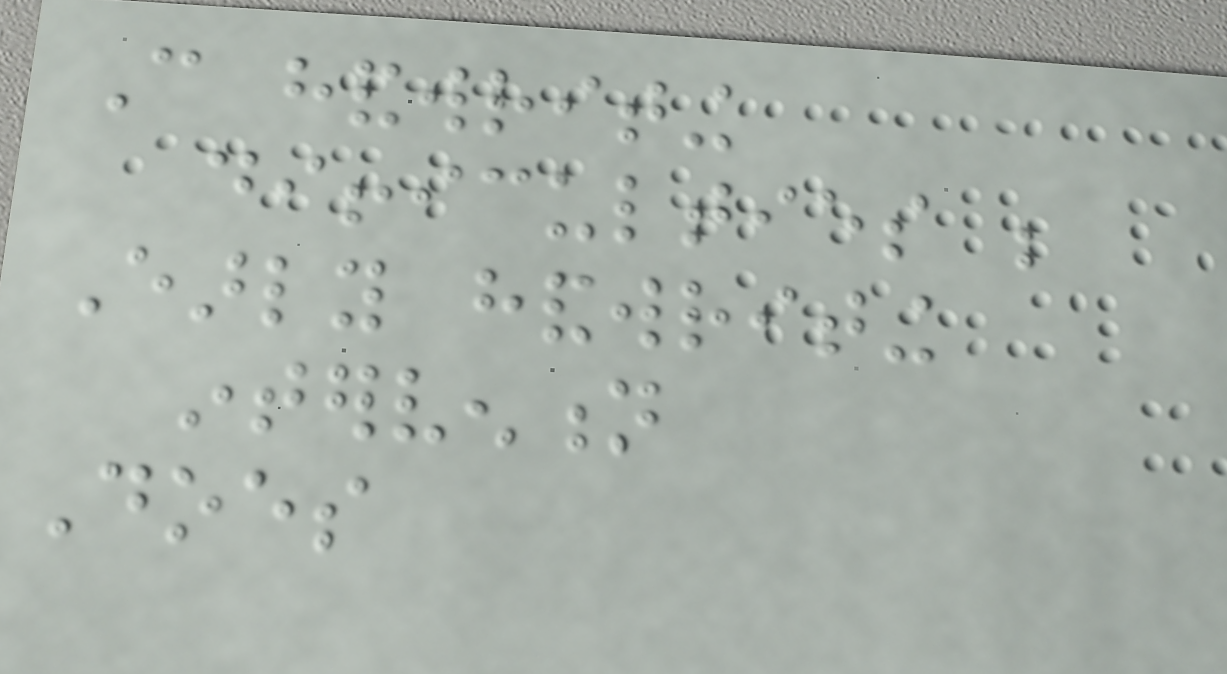Can handwriting
difficulties be
Early handwriting
intervention
Does
